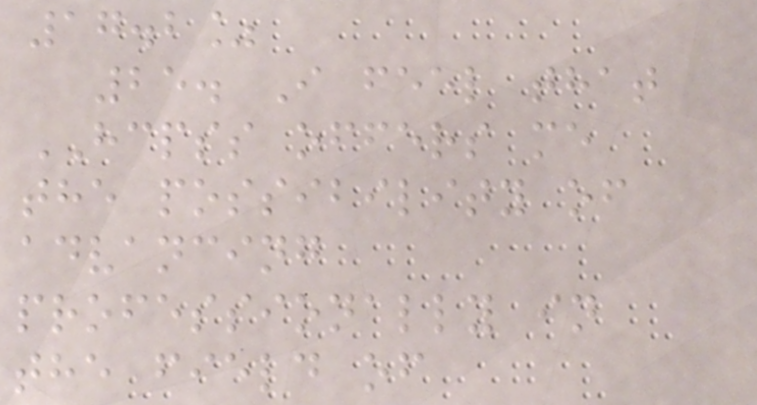17.2%
25. I feel that
HCPSS offers me
the possibility of
advancing
professionally in
the field of
